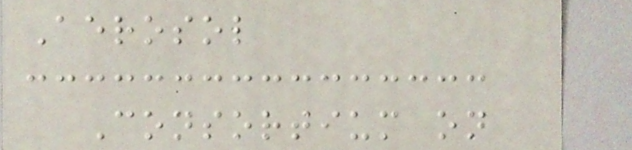Aerosol
Consortium on
